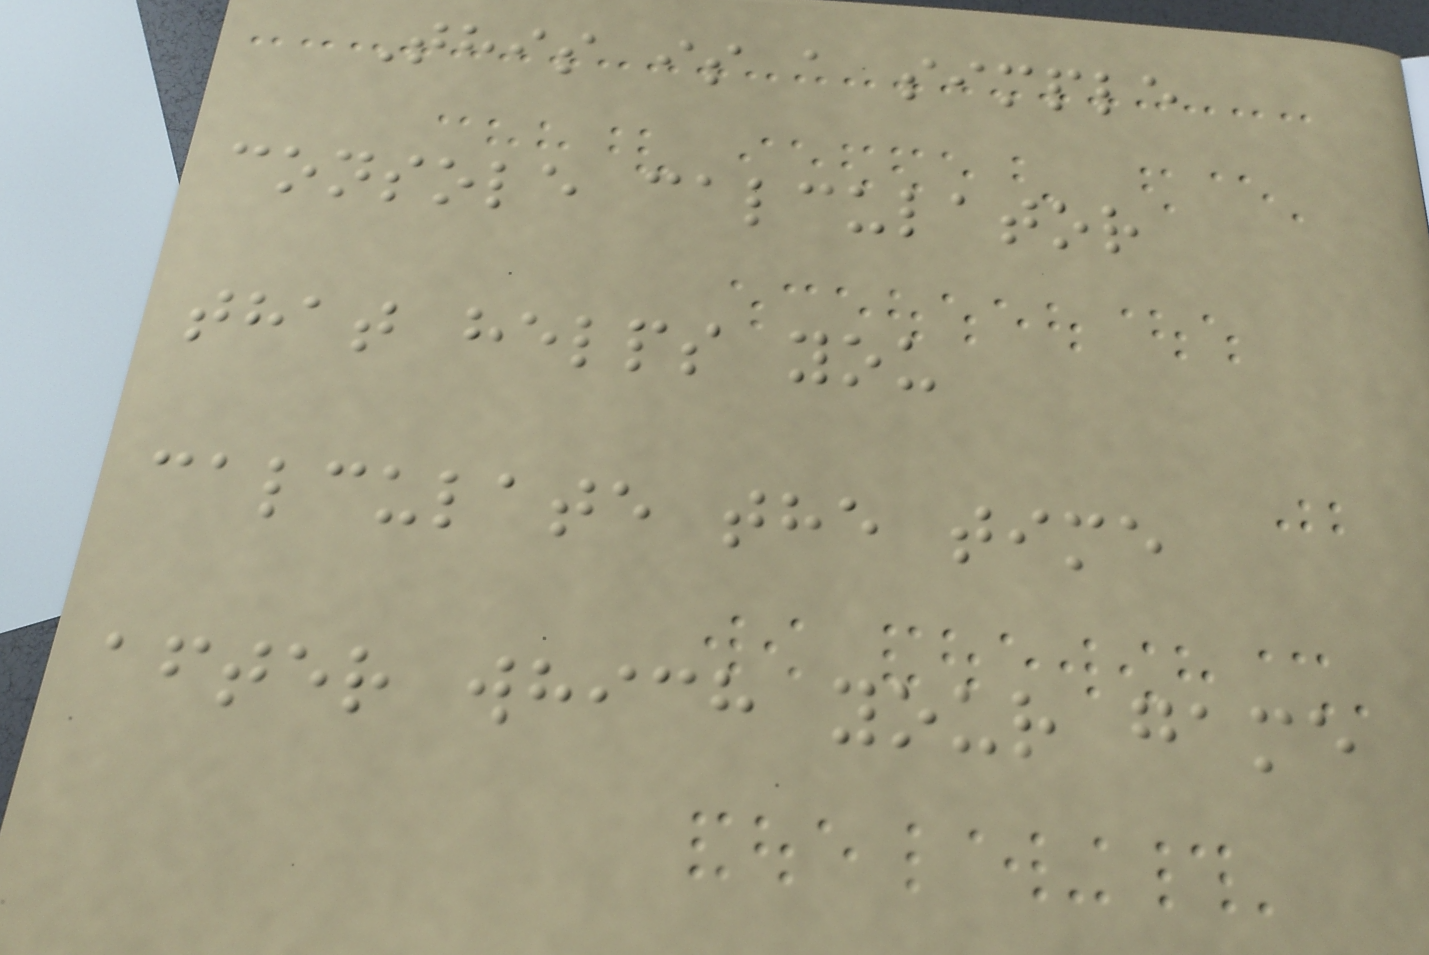This is a simple
console calculator
that helps you
calculate the time
after which your game
